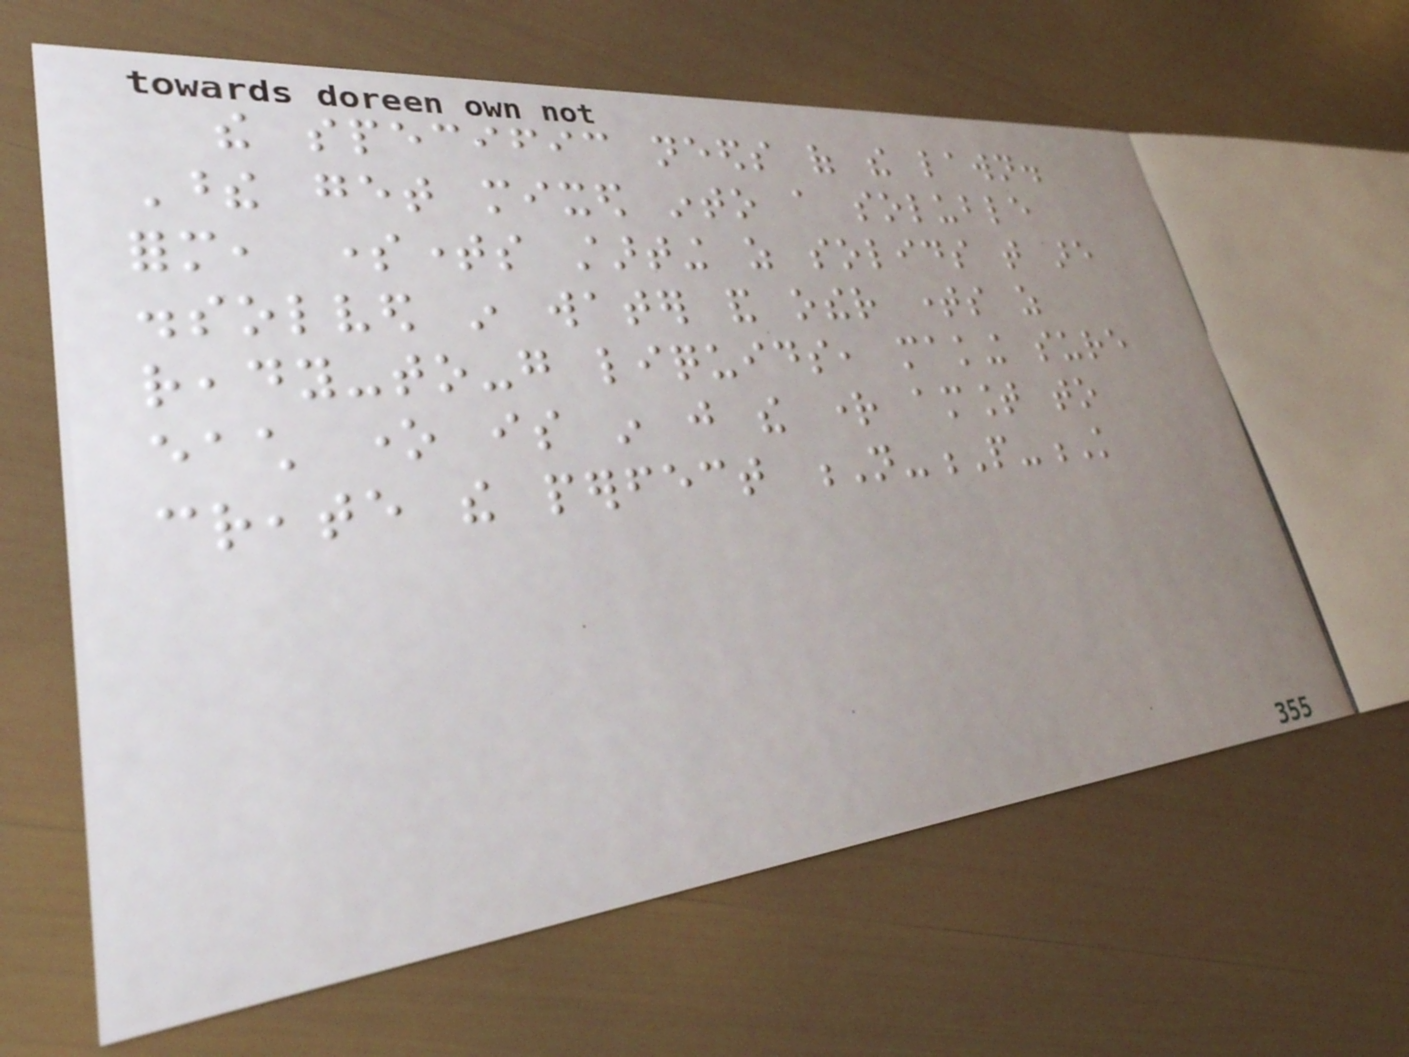the specific needs of the lawn.
These get mixed into a soluble
form, sometimes starting as solids that are
dissolved in water and other times as
ready-to-go liquids, making sure
each one is in just the right amount to
create the perfect N-P-K
